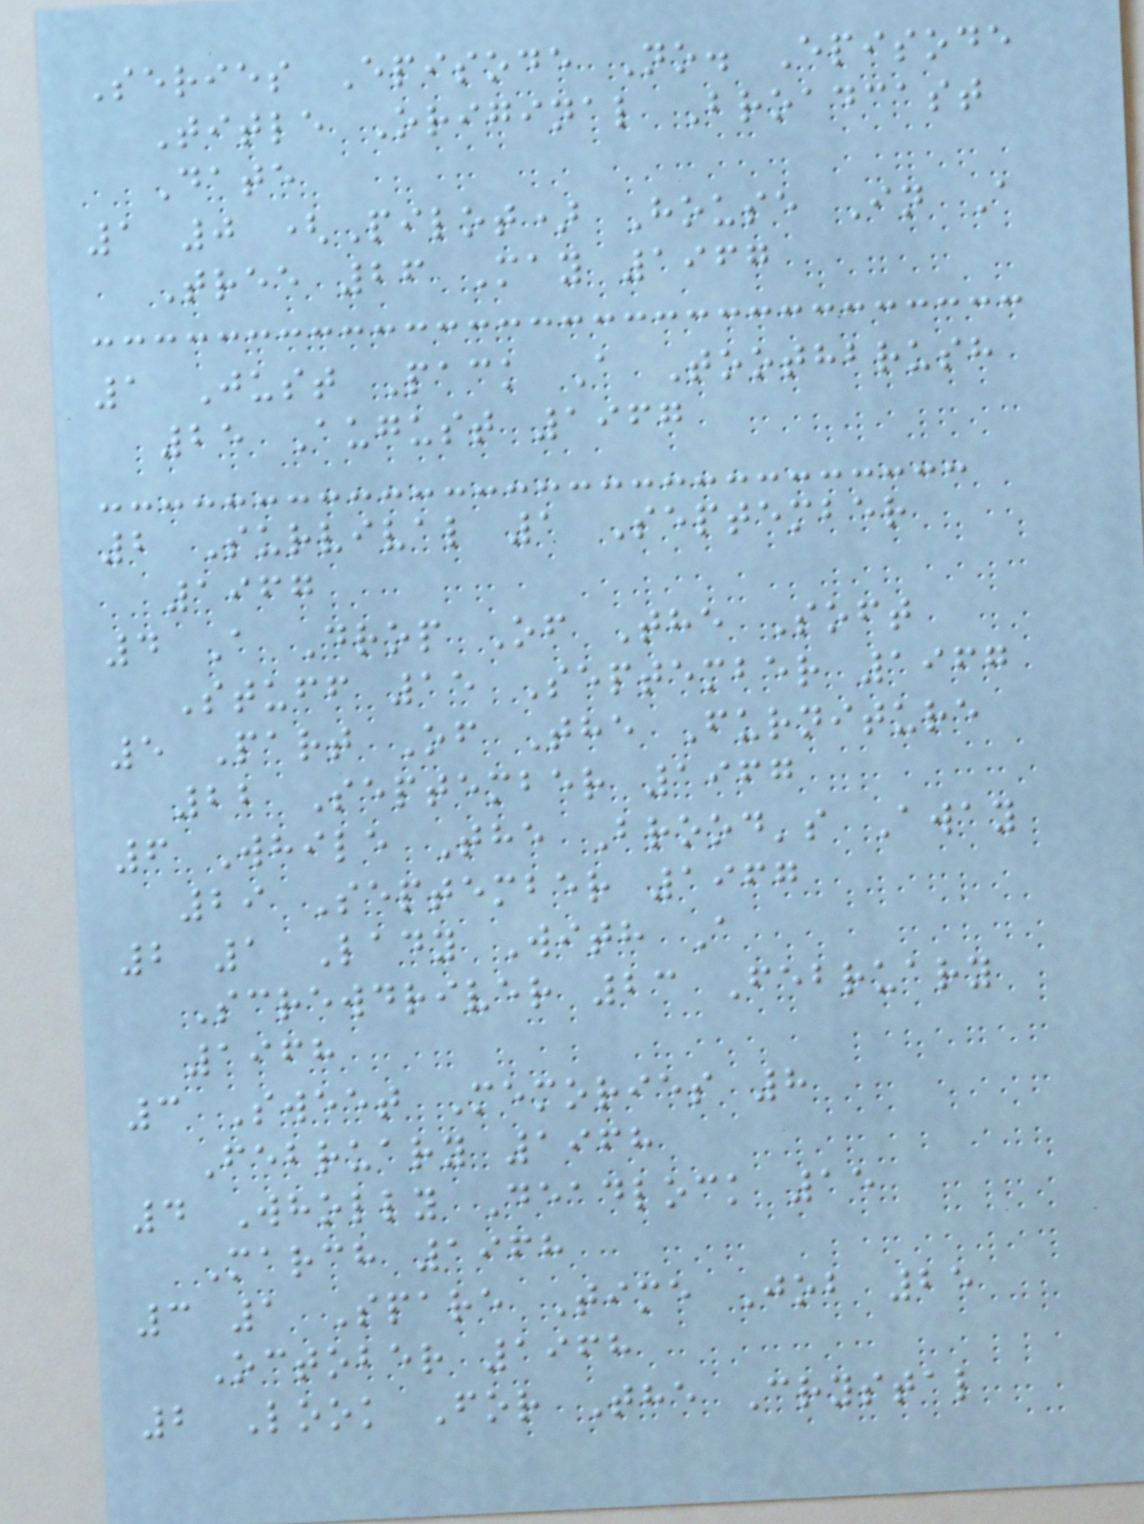Series Episode No. Episode
Title Original Broadcast
Date
1 0 (Pilot) House In A
Tree 26 May 1967
1 Just Pack A Toothbrush
25 August 1967
2 Survival 1 September
1967
4 A Drop Of The Soft
Stuff 15 September 1967
5 Part Of The Furniture
22 September 1967
6 While The Brood's Away
29 September 1967
2 1 Lady With A
Screwdriver 23 February
1968
3 Sweet Memories 8
February 1968
4 Wholly Deadlock 15
March 1968
3 1 Spare Time Job 25
October 1968
2 Look For The Crystal
